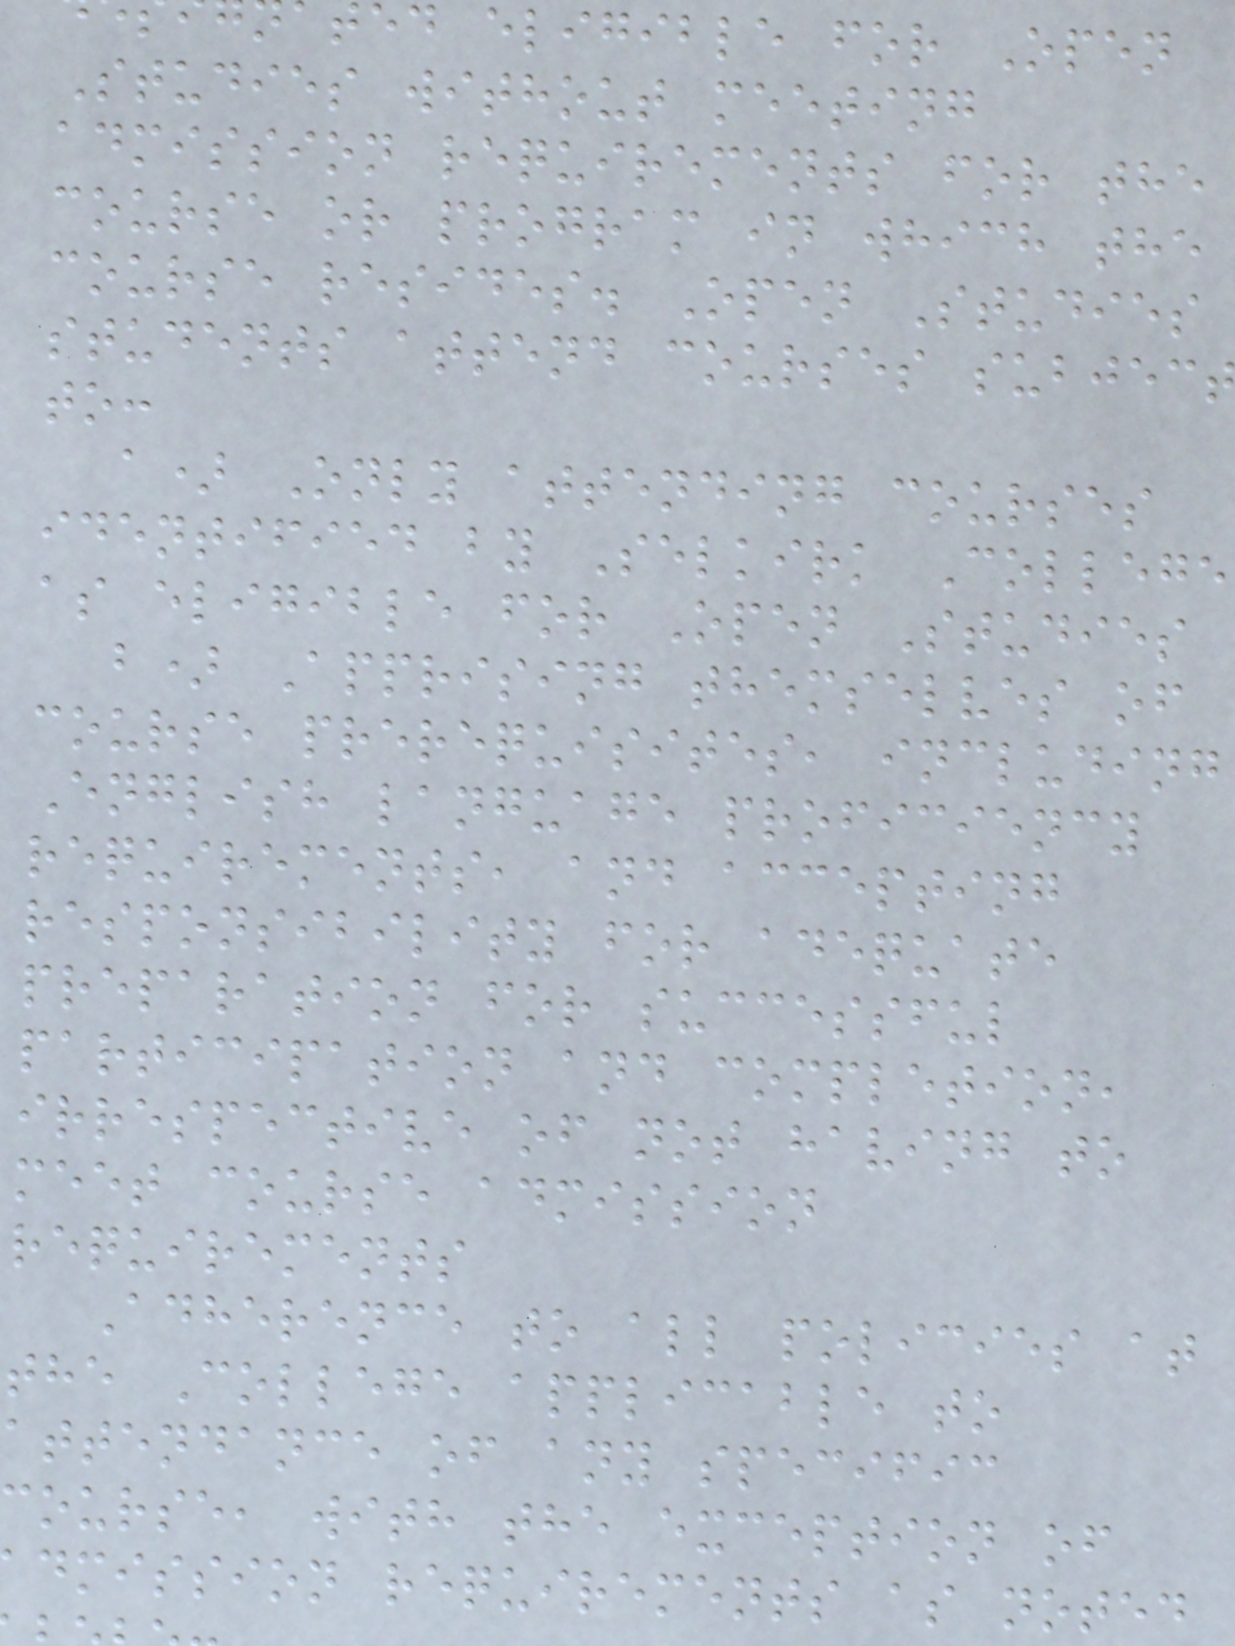ed eligible for Open
Studies without meeting
admission requirements for the
course or program in which the
course resides. Open Studies
students attend courses subjec
to:
a) Only attending courses
identified by Selkirk College
as eligible for Open Studies
b) Apprising themselves of
course prerequisites, including
English language proficiency
requirements, and accepting
responsibility for adequate
preparation for successful
participation and completion,
irrespective of not having to
meet course admission
requirements
Adherence to all policies at
the College applicable to
attendance of any specific
course, with the exception of
dmission requirements as noted
